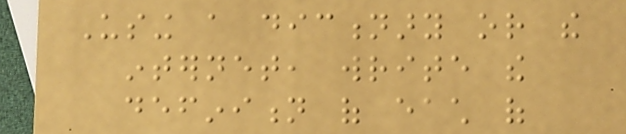Using a dictionary or the
internet, write the
definition of each of
